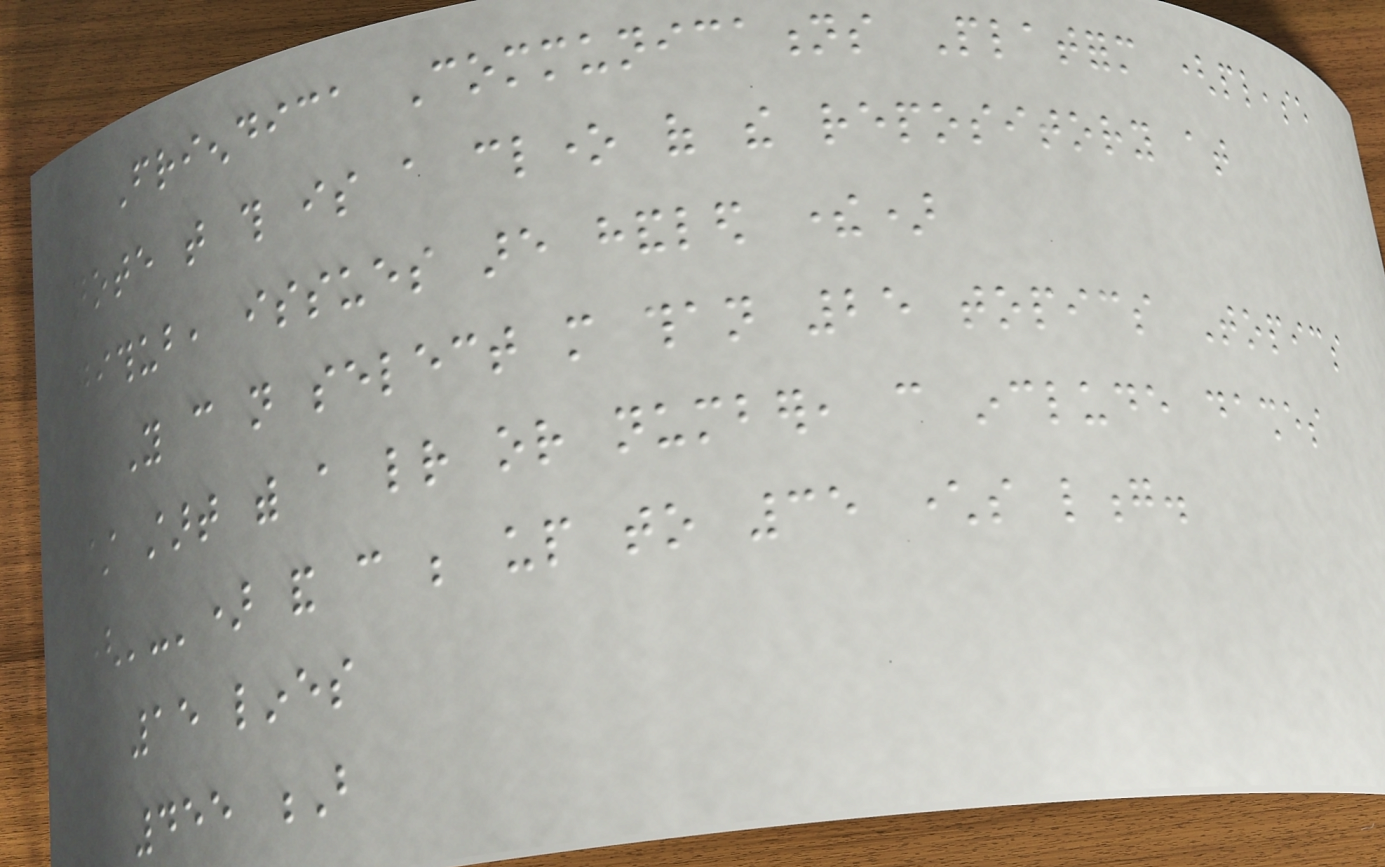Friendica Communications Platform (please
note that this is a clone of the repository at
github, issues are handled there)
You can not select more than 25 topics Topics
must start with a letter or number, can include dashes
('-') and can be up to 35 characters long.
15 lines
455 B
